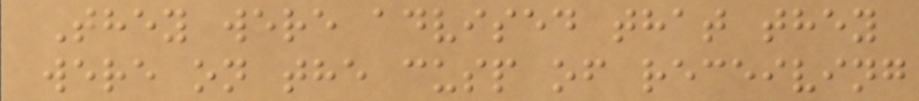They were advised that they
were on the cusp of receiving
